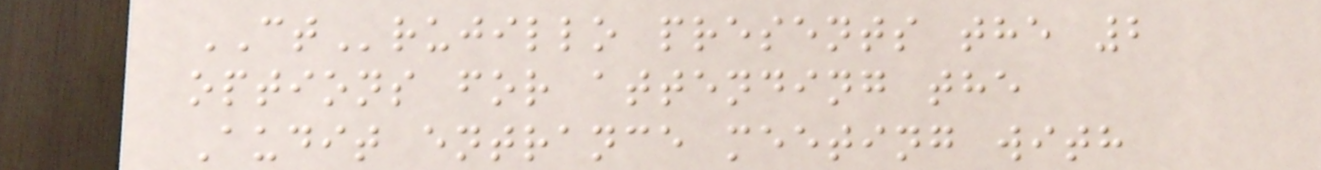CTrujillo presents the 2
options for attending the
Audit entrance meeting with
